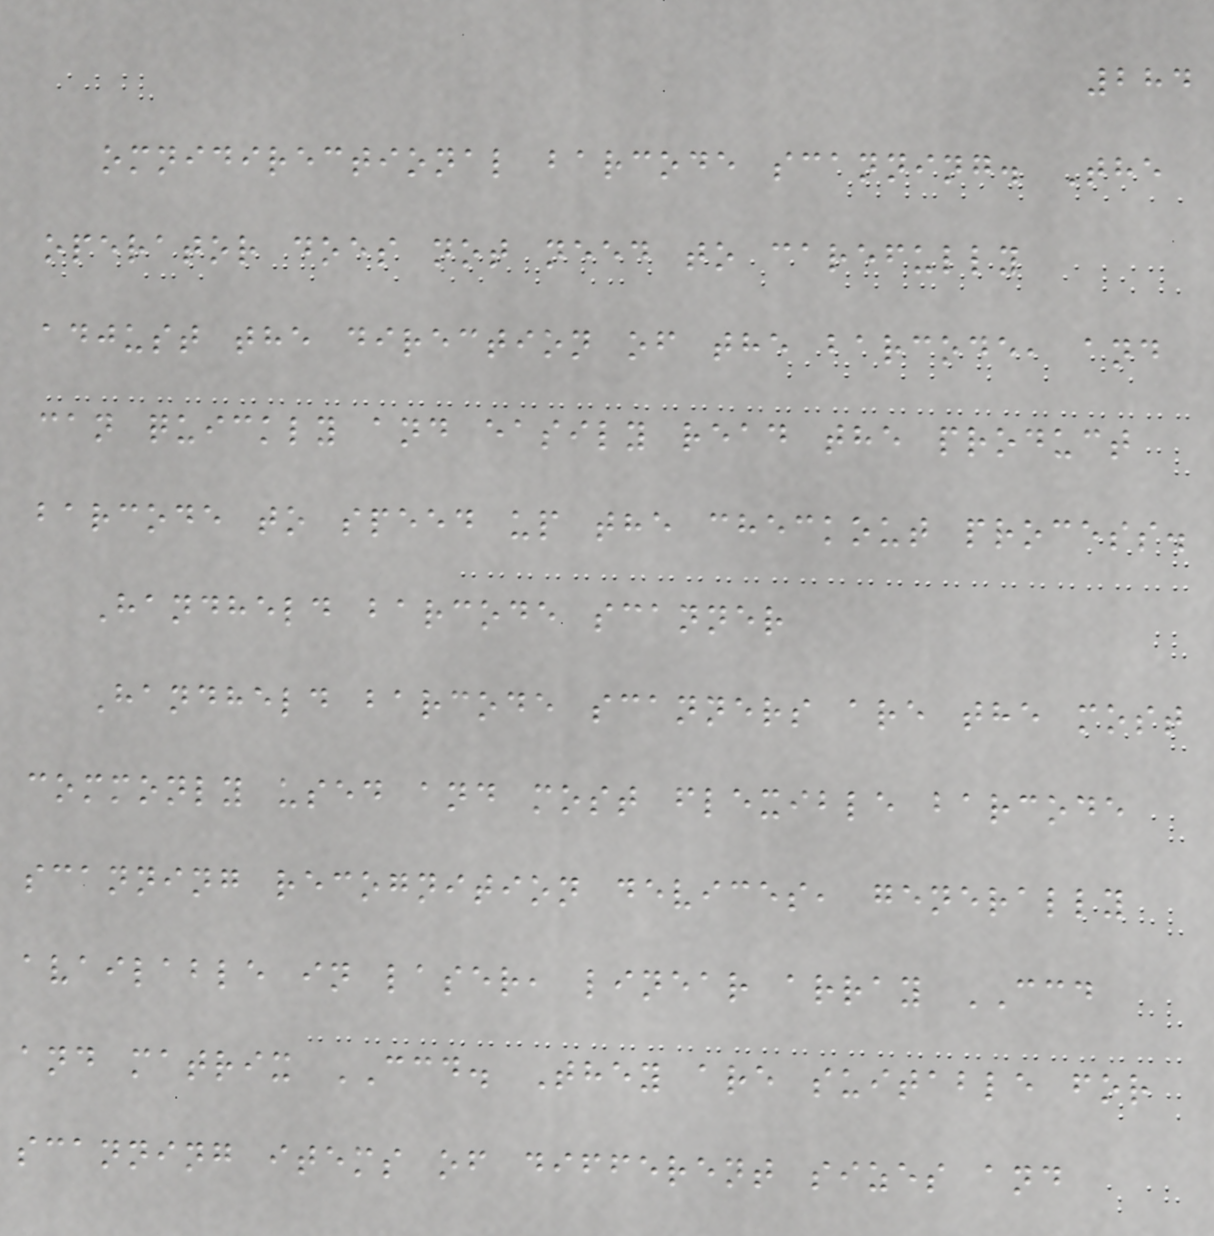284
omnidirectional barcode scanning. The
operator does not need to carefully
adjust the direction of the barcode, and
can quickly and easily read the product
barcode to speed up the checkout process.
Handheld barcode scanner
Handheld barcode scanners are the most
commonly used and most flexible barcode
scanning recognition devices, generally
available in laser, linear array CCD
and matrix CCD. They are suitable for
scanning items of different sizes and
